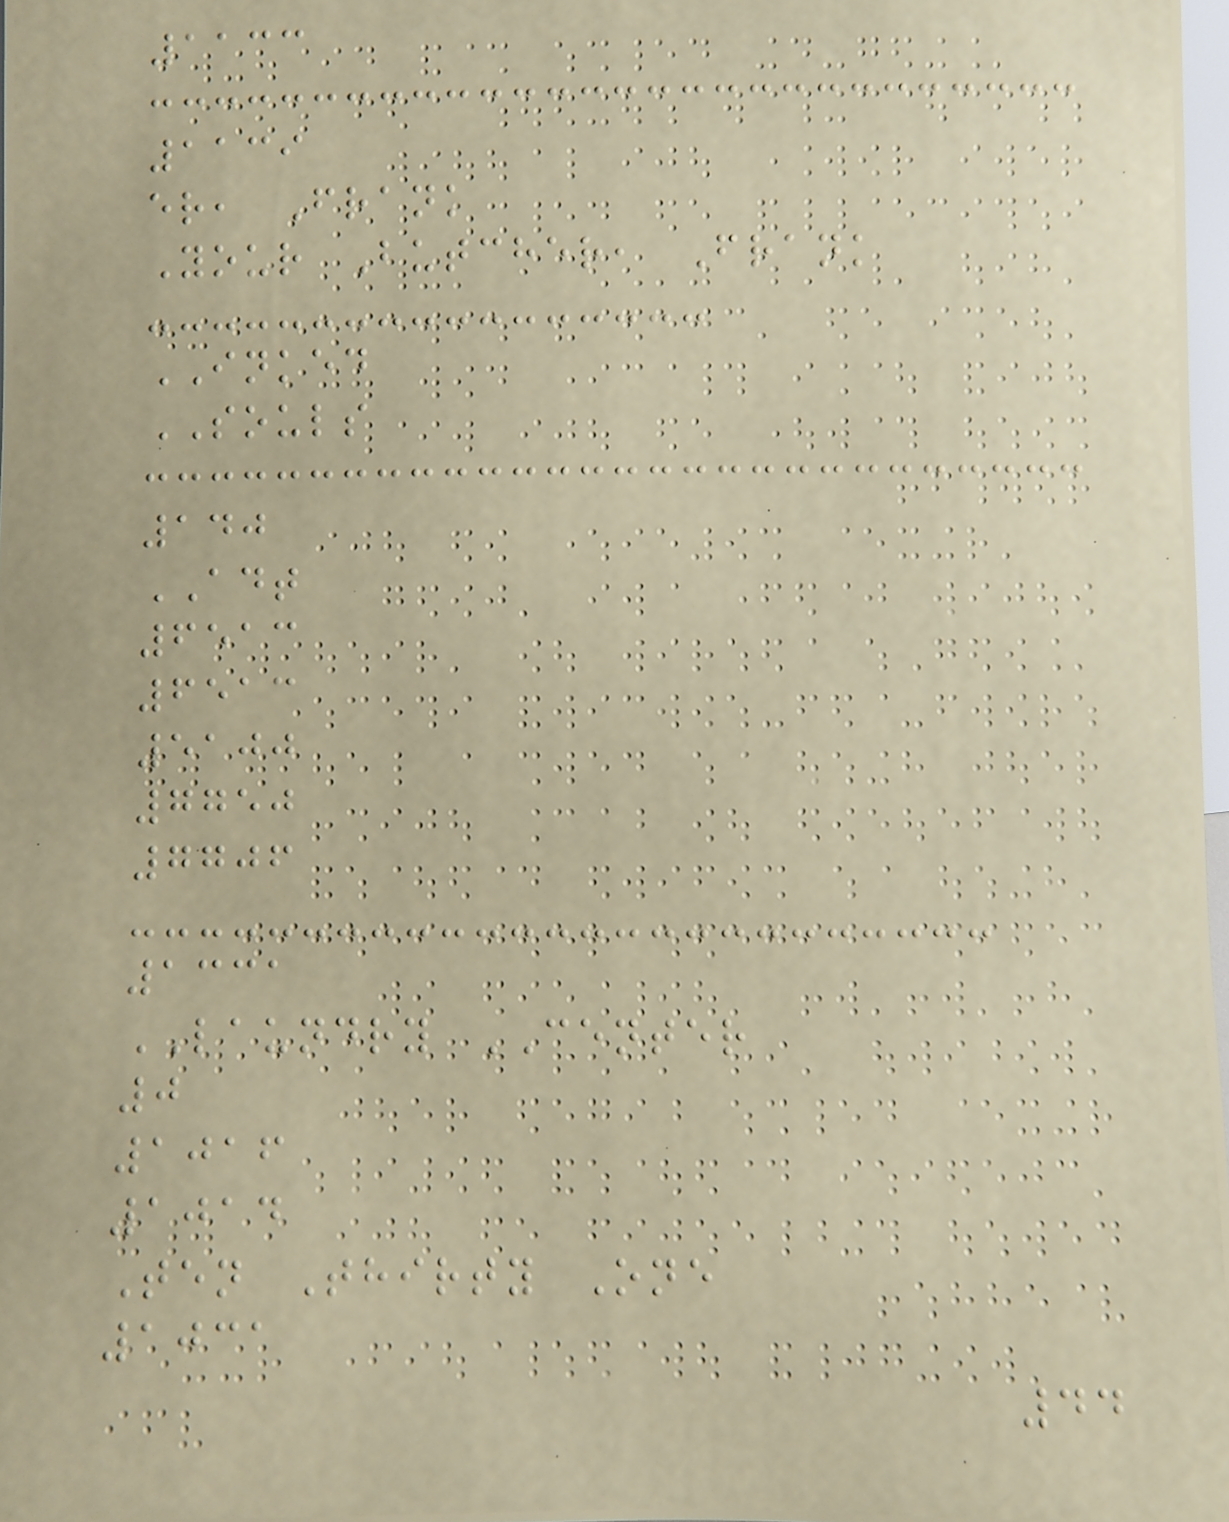1133
1139
er, Frank
Your Butcher, Frank
INKED
SOULS
140
ADT
6513
6513
5100
7750
7706
1331
LAUNDRY CENTER
0
1016
1014
Ten Thirty One
1031
44
